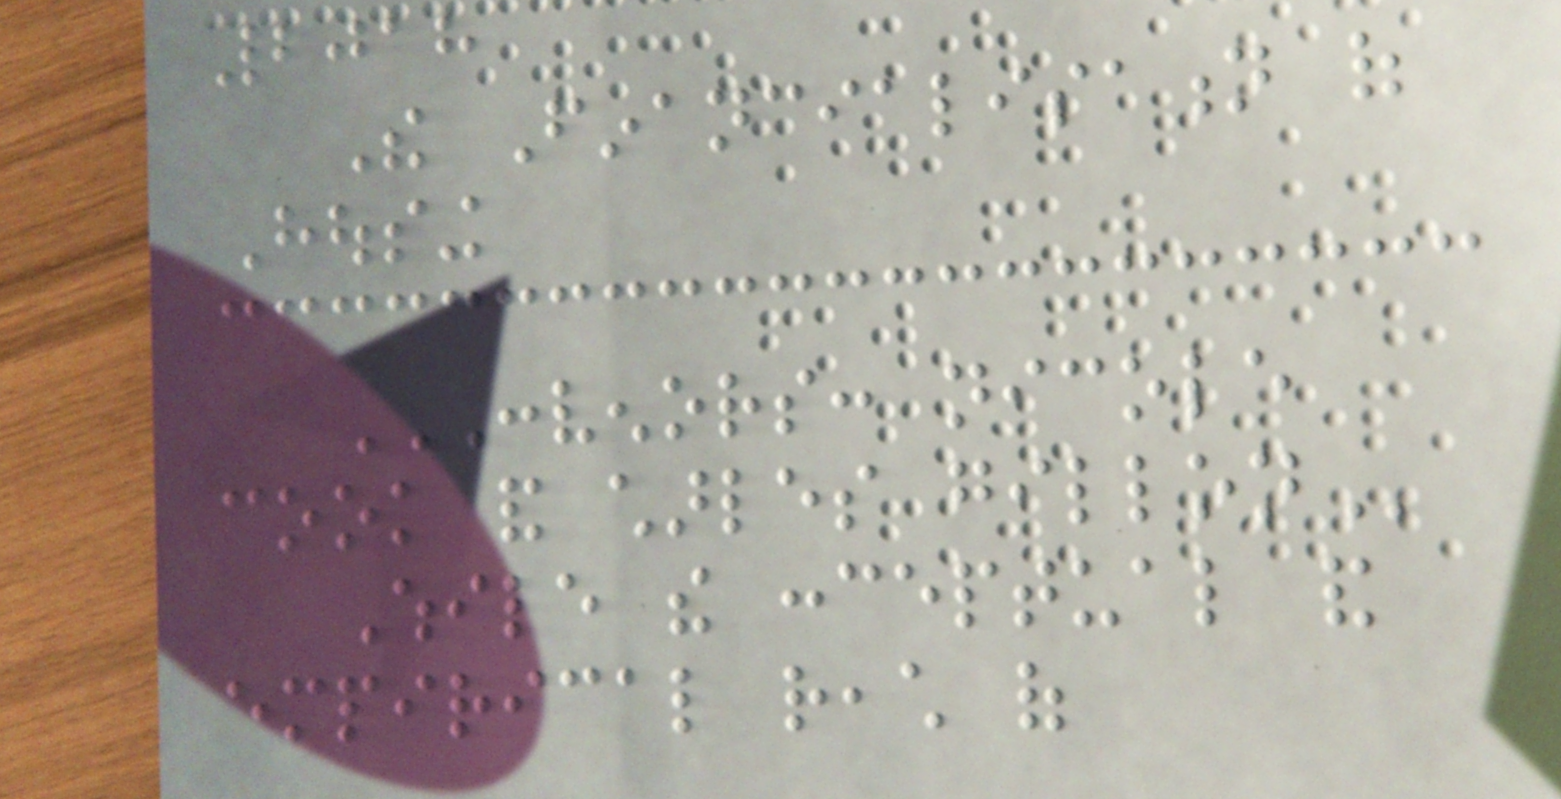2018
The Financialisation of
Housing
CONVENORS: NICOLE
COOK AND CHARLES GILLON
While the conceptual and
empirical reach of
